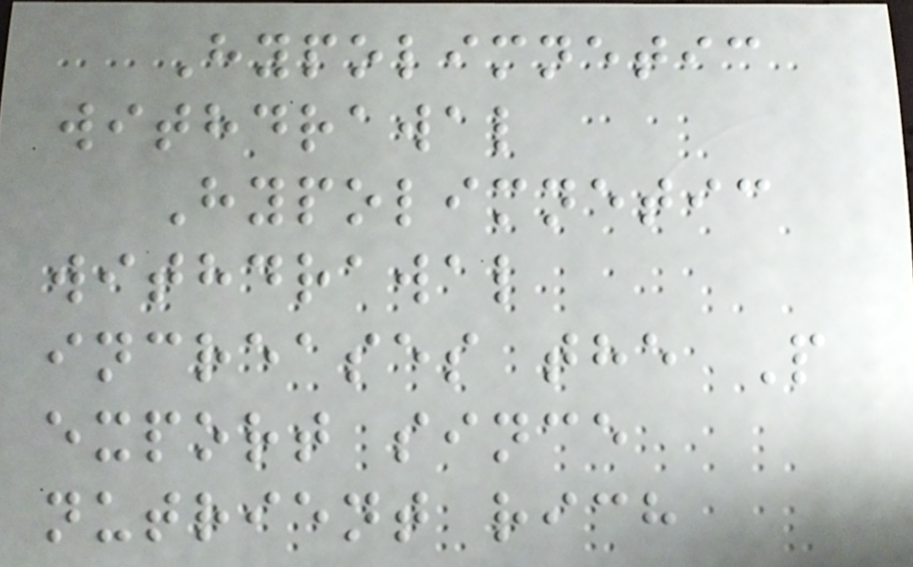Hypolimnetic
withdrawal
Hypolimnetic
withdrawal
increases the P
export since
nutrient rich
